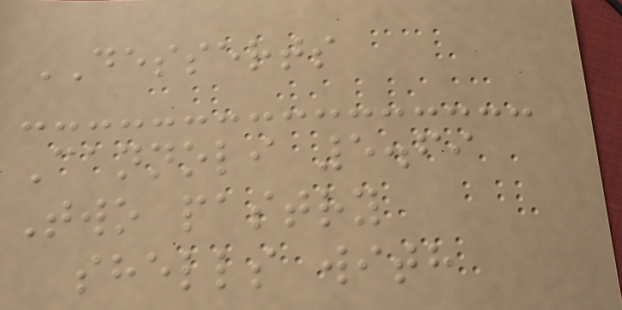DESSERTS
Cannoli 5.69
Two pastry
shells with
